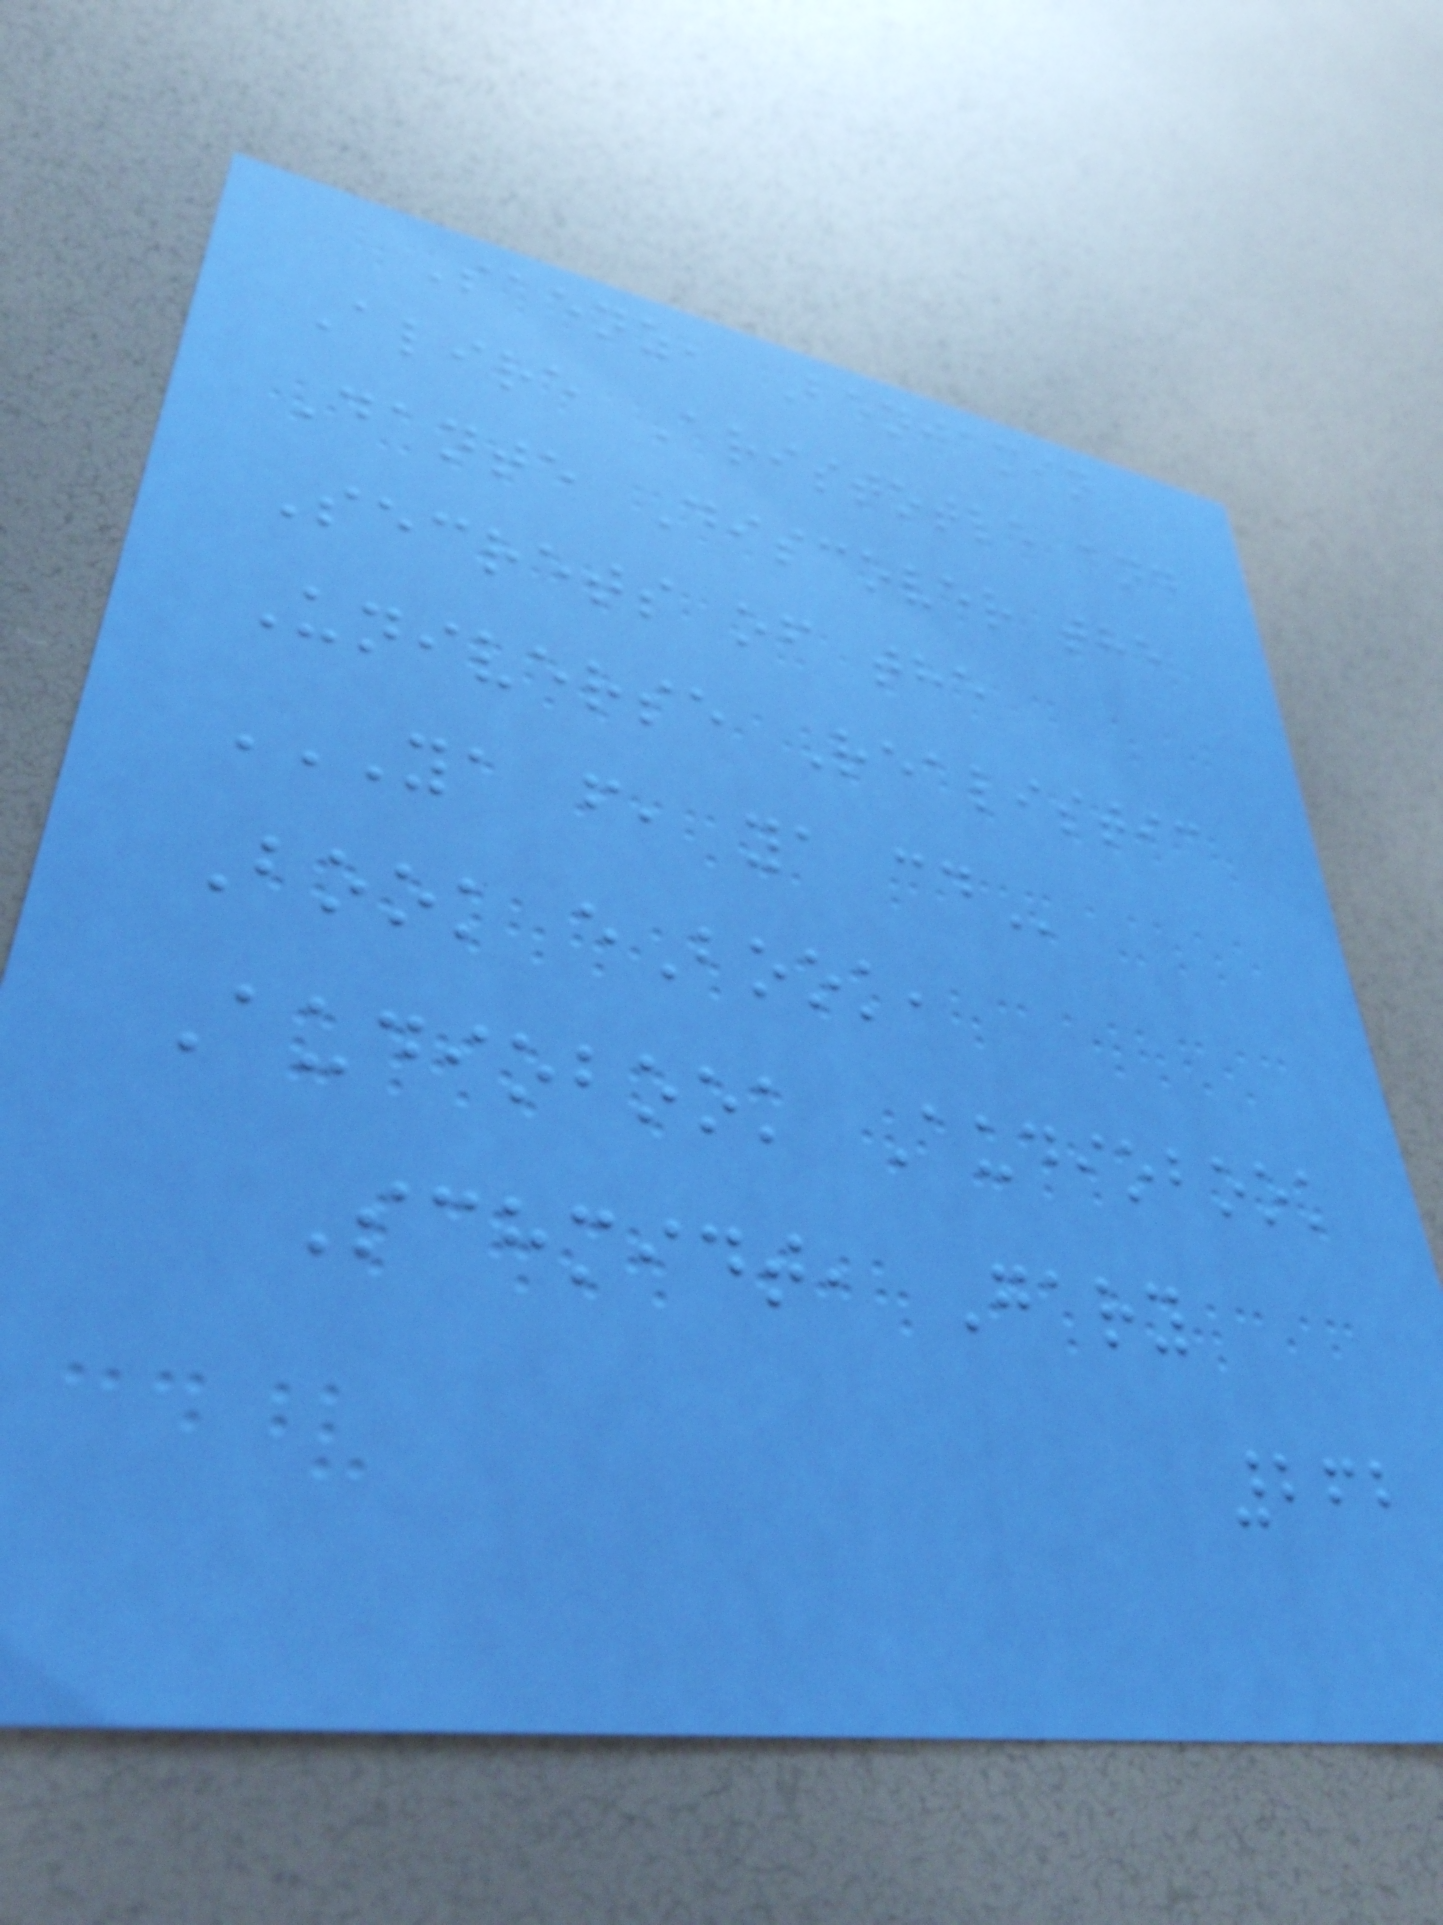Saenz, Benjamin
Alire Aristotle and
Dante Discover the
Secrets of the
Universe Realistic
YA F, YA CD
Book eBook,
Audiobook Audiobook
Schmidt, Gary
262
